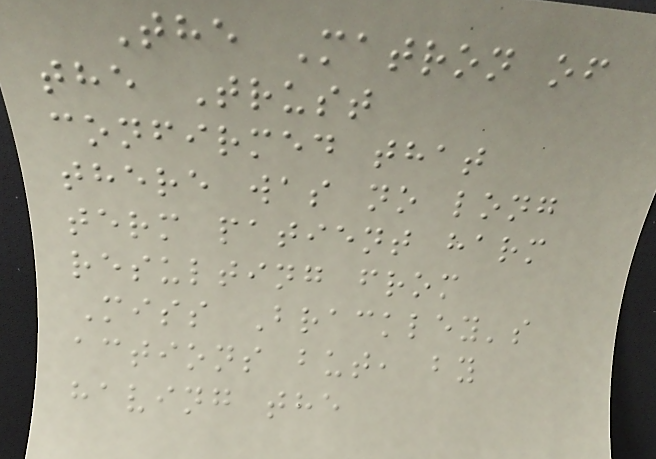The Matron of
the Trust
confirmed that
there was no long
term patient harm
resulting from
Miss Brackley's
actions but, by
having the
